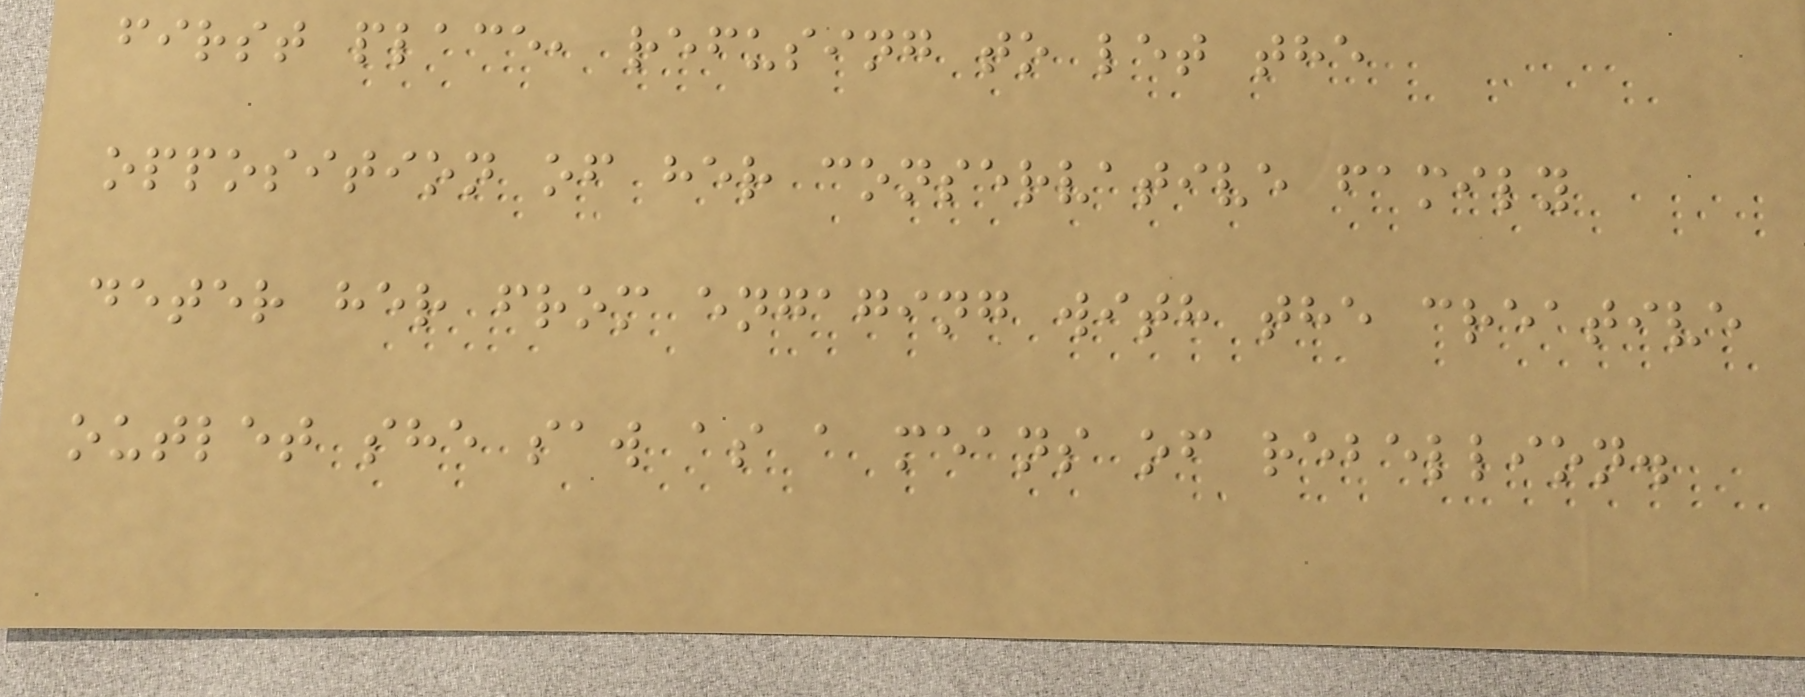first place, refusing to let the
opposition of her conservative family
deter her from engaging with the creative
outlet she saw as a means of rebellion.
